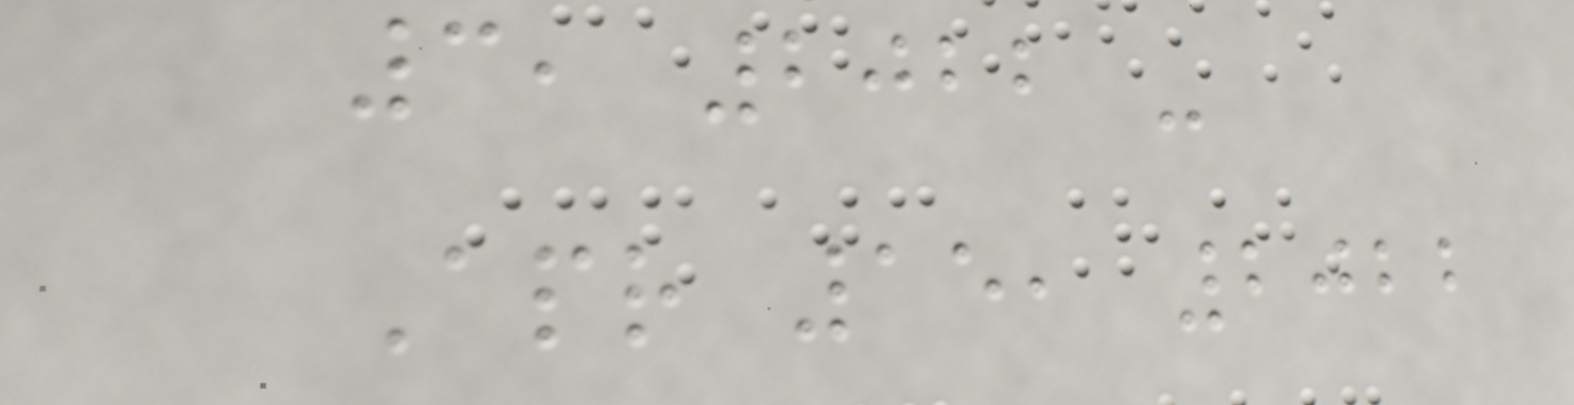3, 2022 -
Apr 15, 2022
